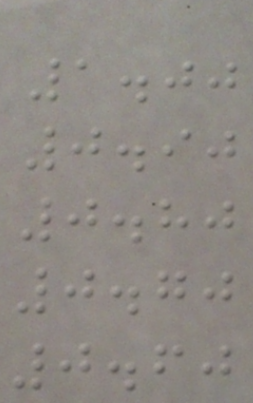1.00
0.90
0.80
0.70
0.60
